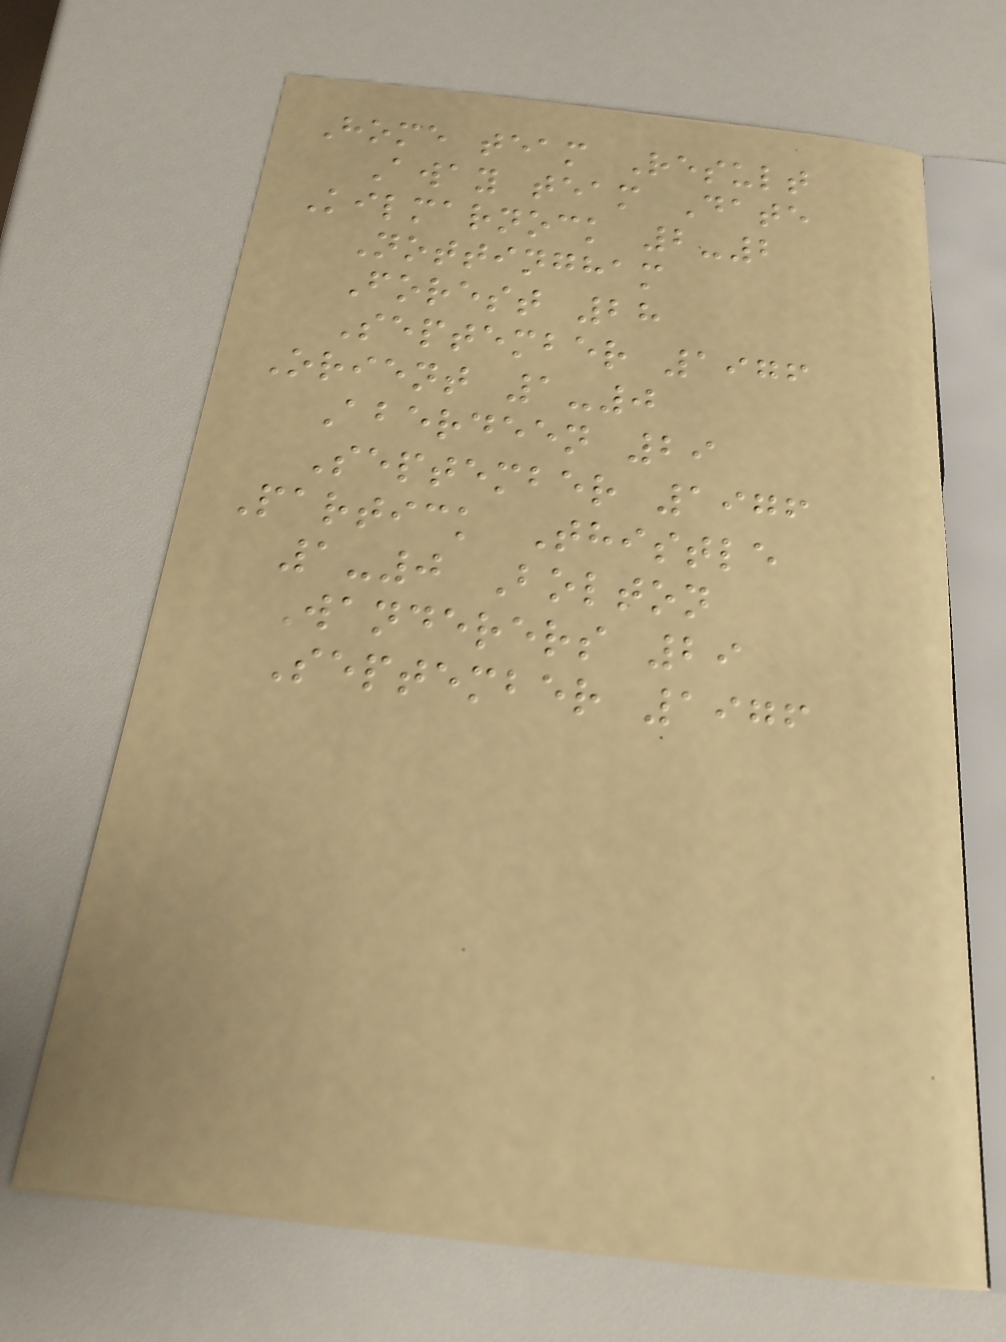Home team Result
Away team Date
Kilmarnock 2-2
Nottingham
Forest 28
September 1976
Orient 1-0
Aberdeen 29
September 1976
Partick Thistle
1-0 Bolton
Wanderers 29
September 1976
